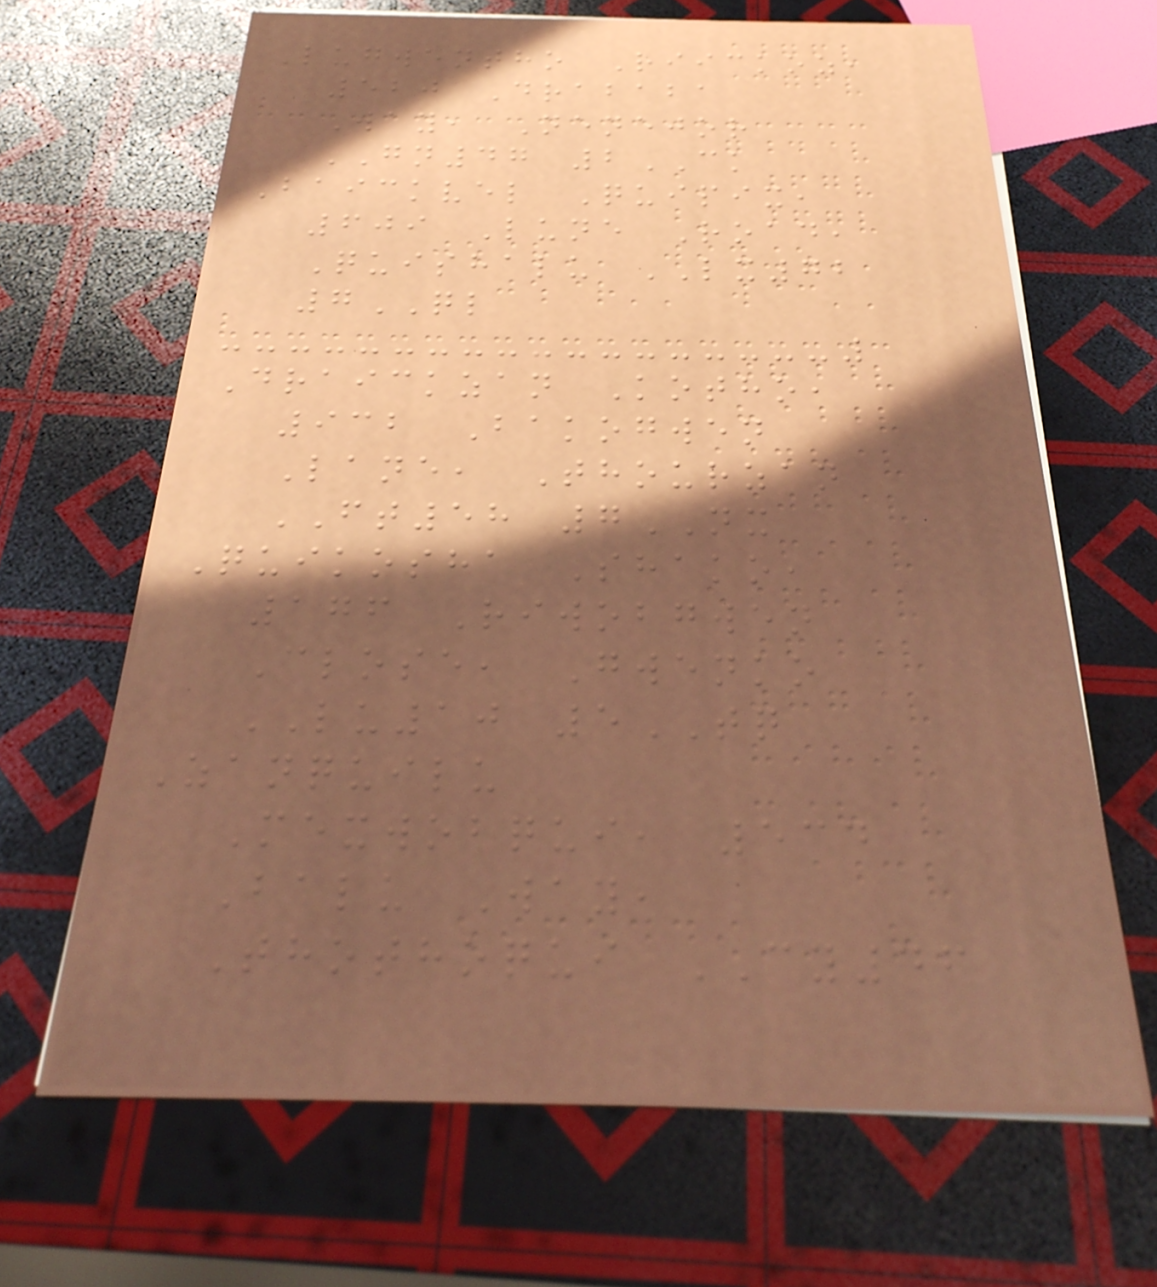Lugwentho Riickoz,
520 Drababa
Way, Nenejor
GN47 2CK
Baickvel Quipix,
609 Lune Road,
Quishalu LX72
7QL
Draickzan Kotho,
932 Bakogwen
Lane, Thourzan
FT58 7NX
Quikosha Shako,
176 Riwobgwen
Close, Gwenko
LU10 5TQ
Zanquilu
Mexwobqui, 534
Balu Way,
Thothoqui CY46
